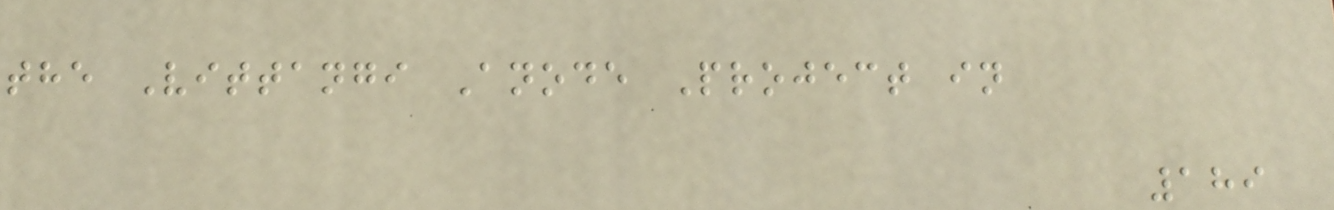the Vittangi Anode Project in
189
